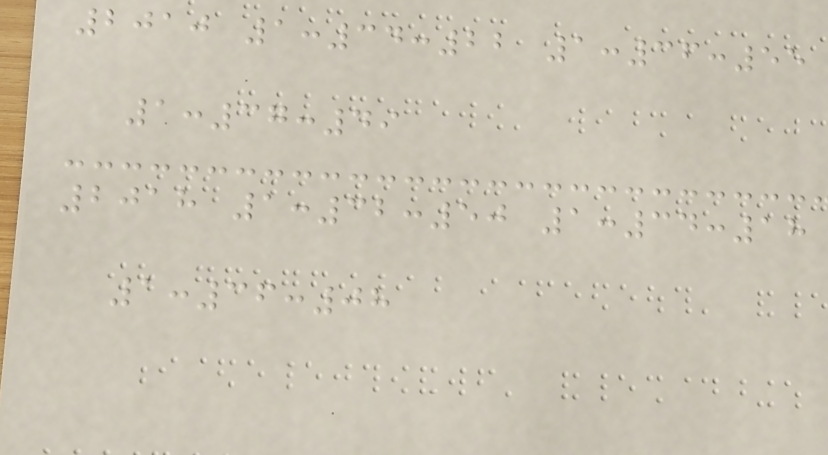2010 1:34:22 1:36:55
1:37:49
2018 1:32:50 1:34:18
1:36:08
